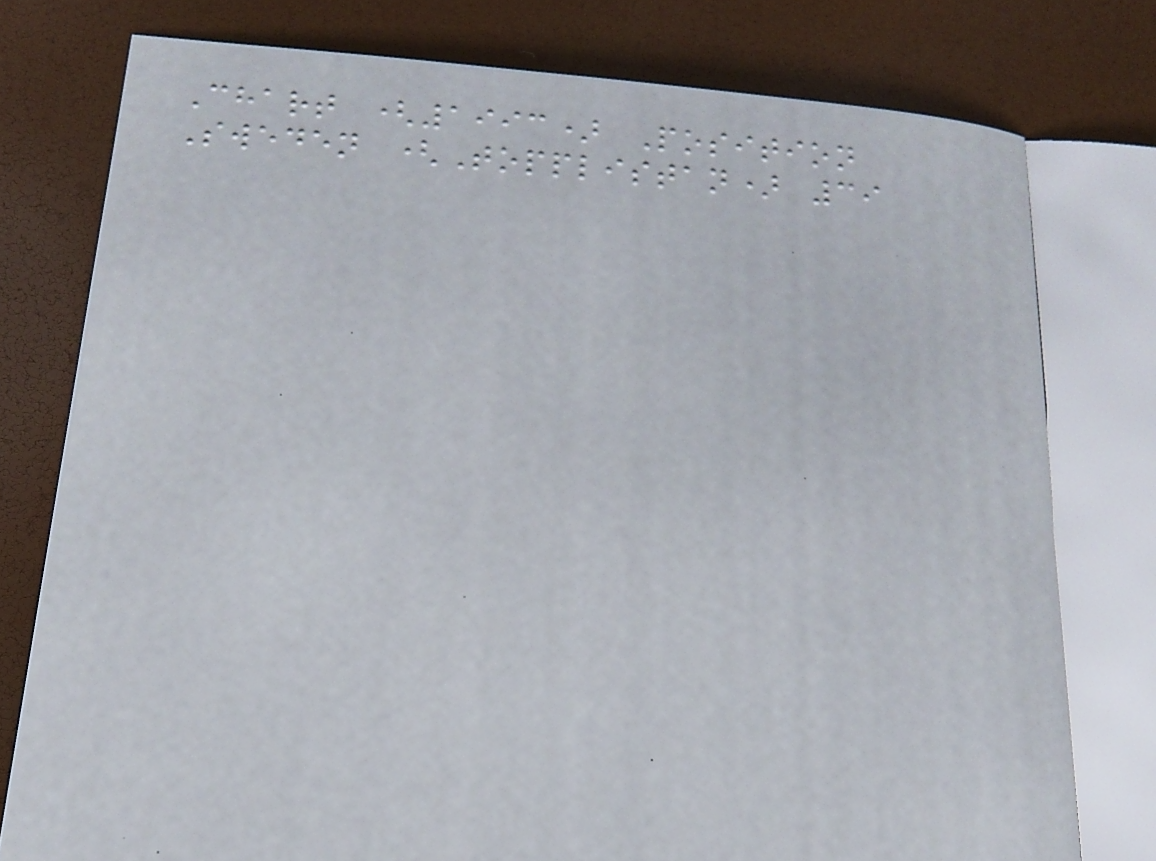Chart (1993) Position
Sweden (Topplistan) 39
